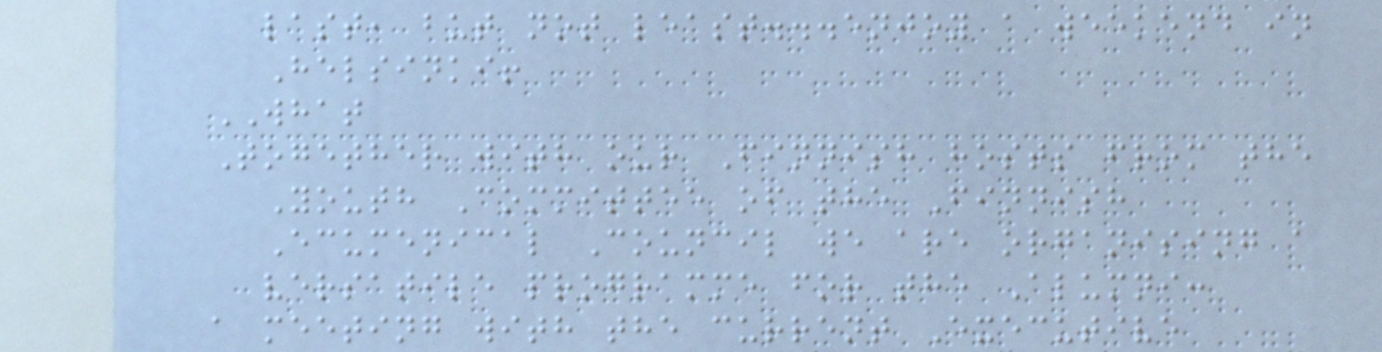last, but not least...enjoy a weekend in
Helsinki!
WHAT
Together with our Finnish hosts from the
Youth Committee of the Finnish
Ecumenical Council we are organising a
versatile programme for the Alumni:
a meeting with the current Executive
